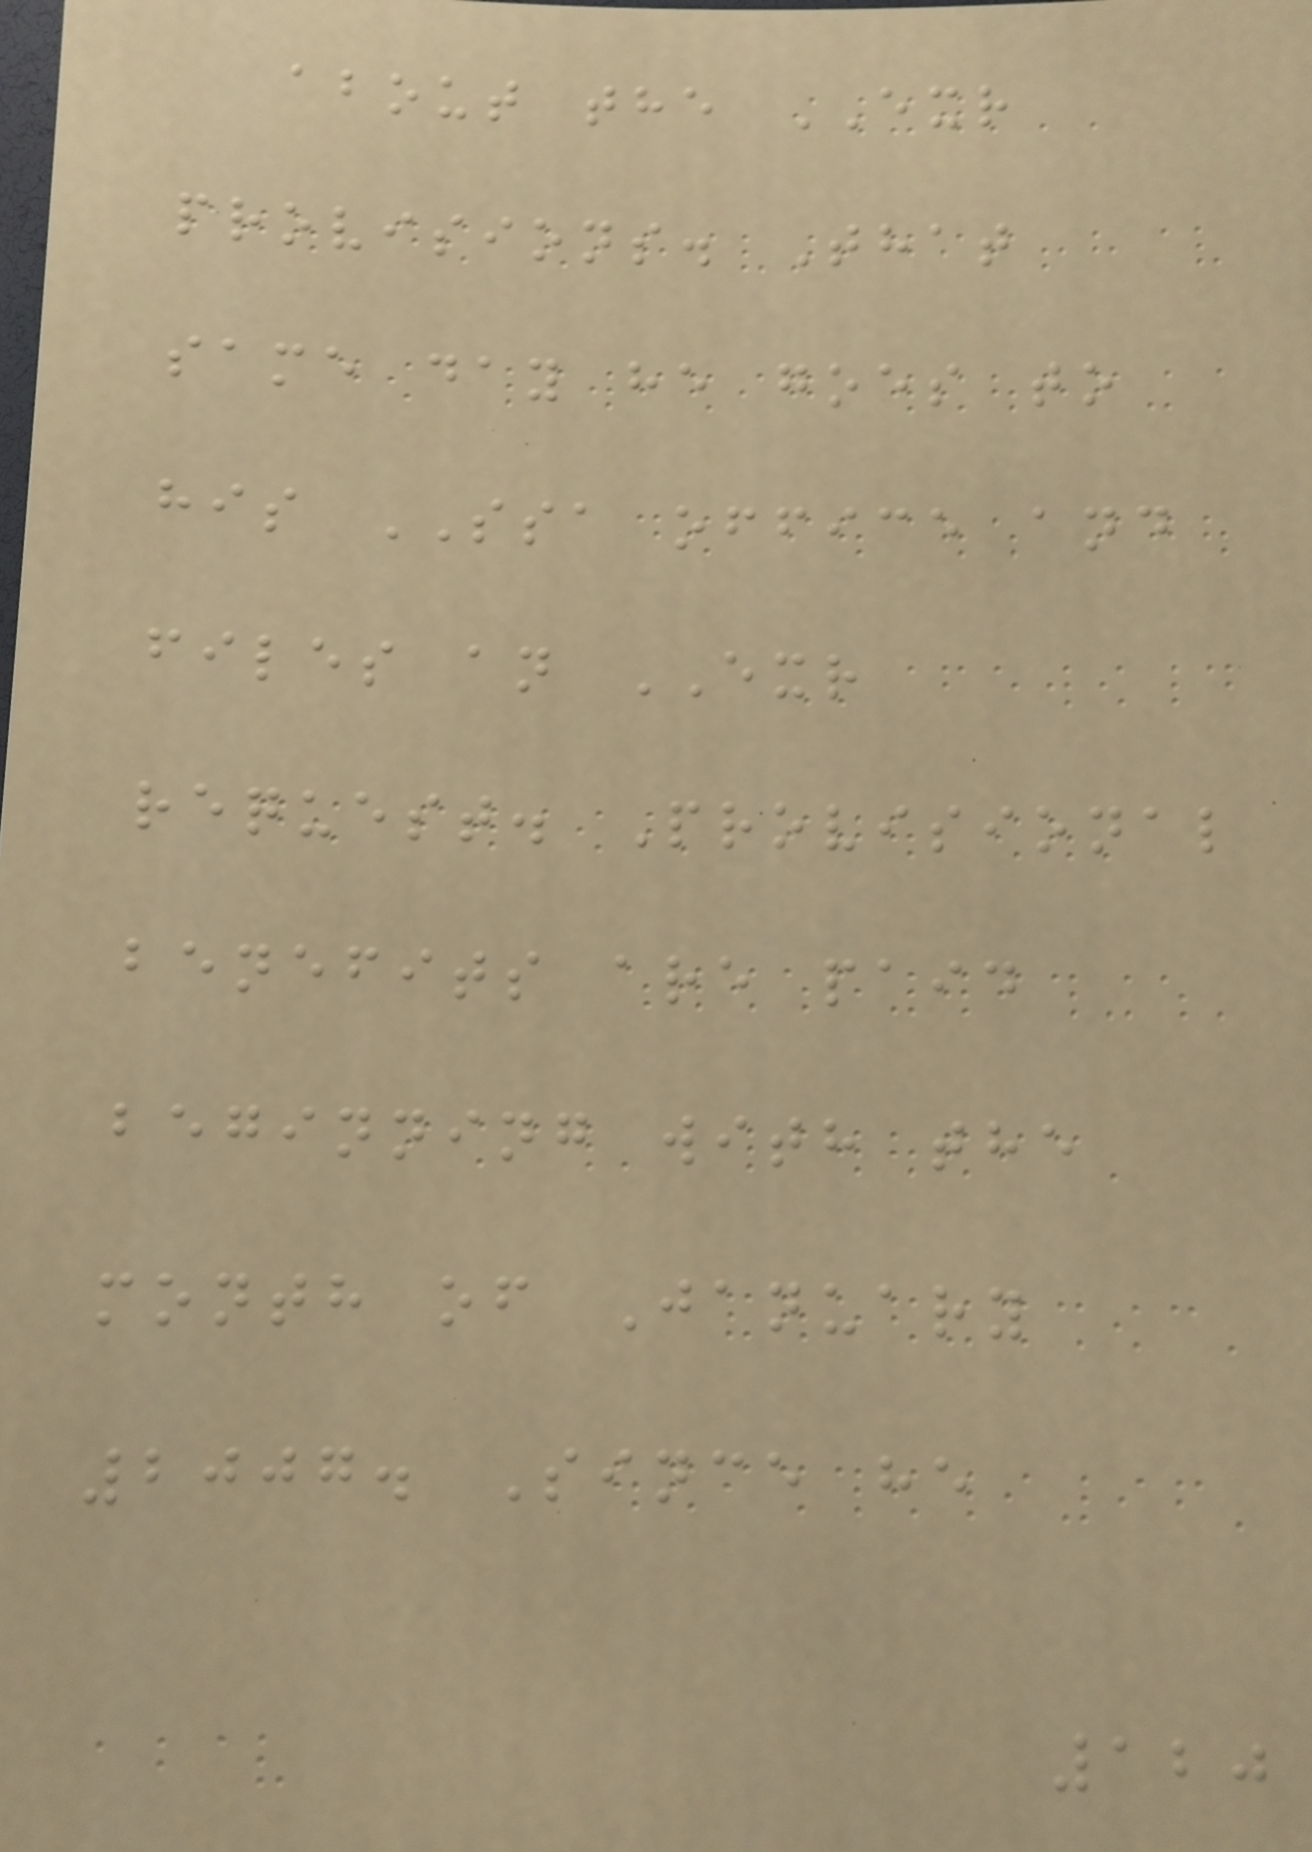about the EXR
provisions. That
same day he goes to
his SSA office and
files an EXR
request. Provisional
benefits are paid
beginning with the
month of January
2007. Since he
120
